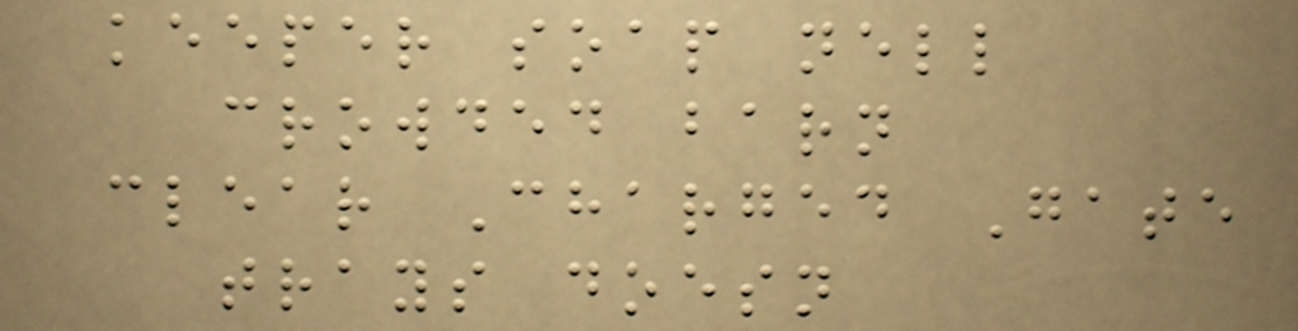keeper soap nell
crowded barn
clear Charged Gate
trays doesn
